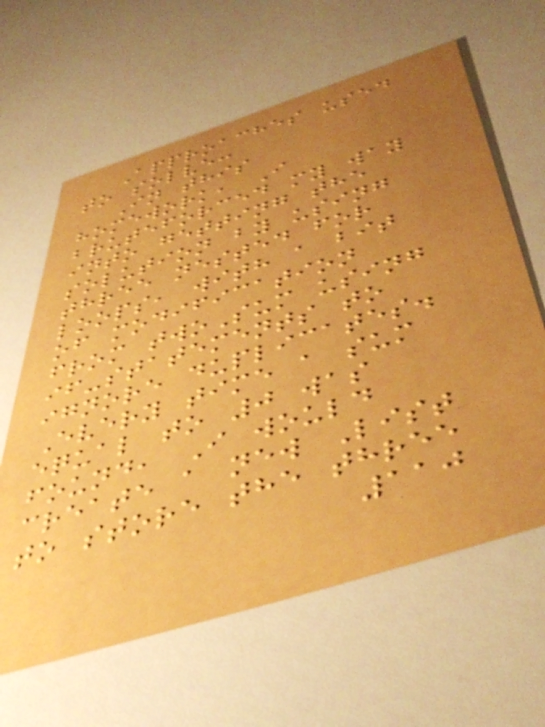Approaches used
to solve:
In this
homework, I
bruteforced my way
into getting the
solution by using
three nested for
loops, with a bit
of modification
from twoSum using
if-statements to
ignore duplicates.
Every time a sum
equal to 0 was
found, I would
create a new List
to store the three
110
